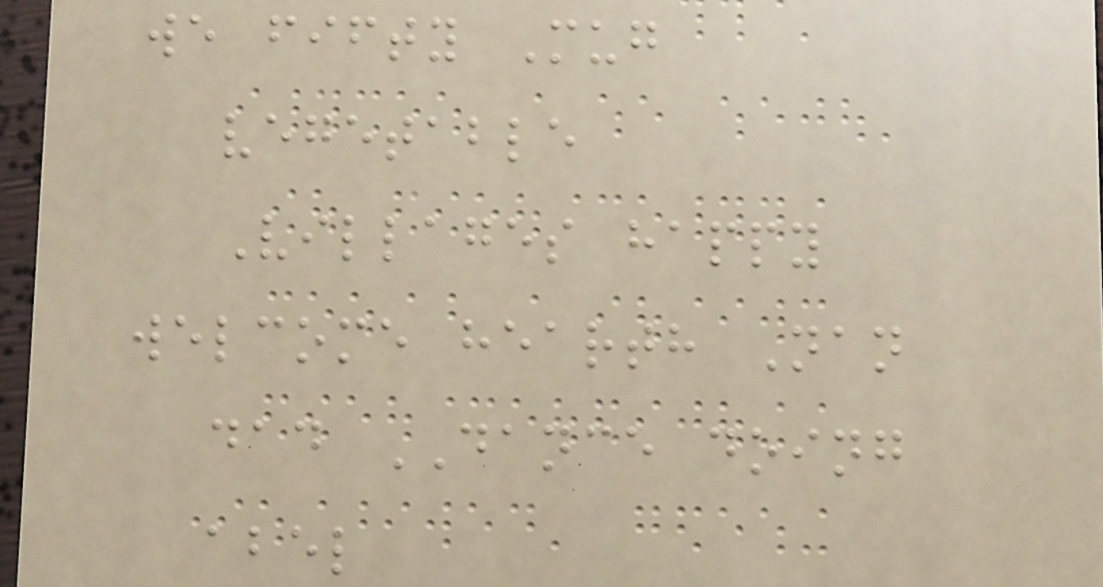we fifty Mug
vegetable
Villages happy
welcome hearth Nan
dad DANCE doing
abel
